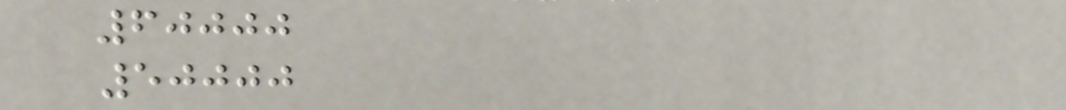60000
50000
